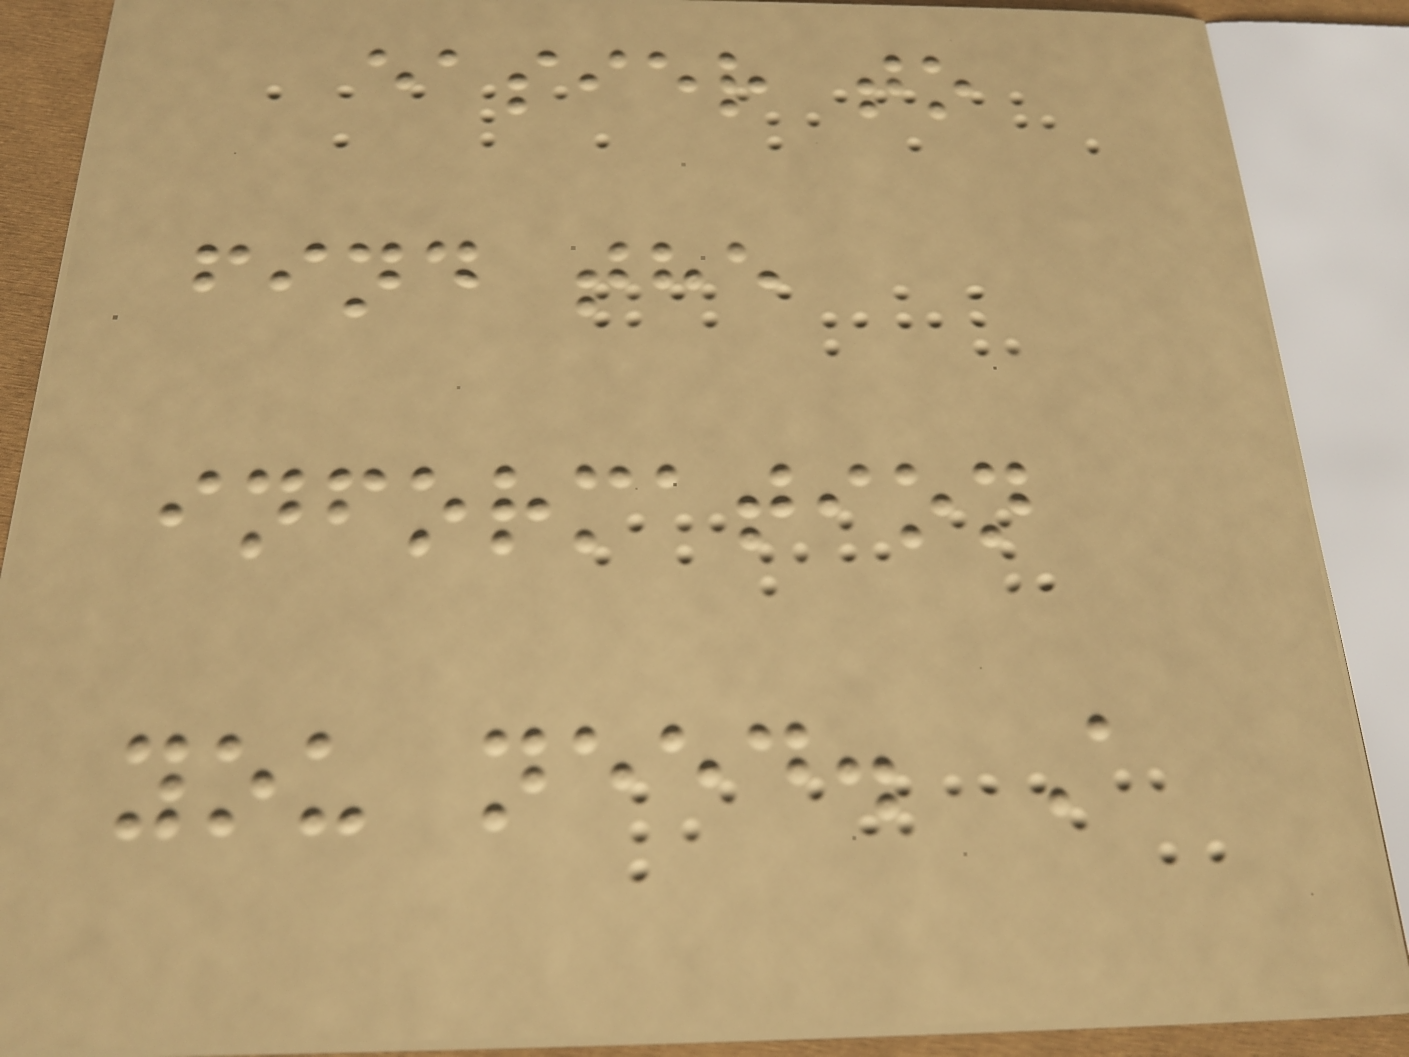easier to
find the
information
you need. A
